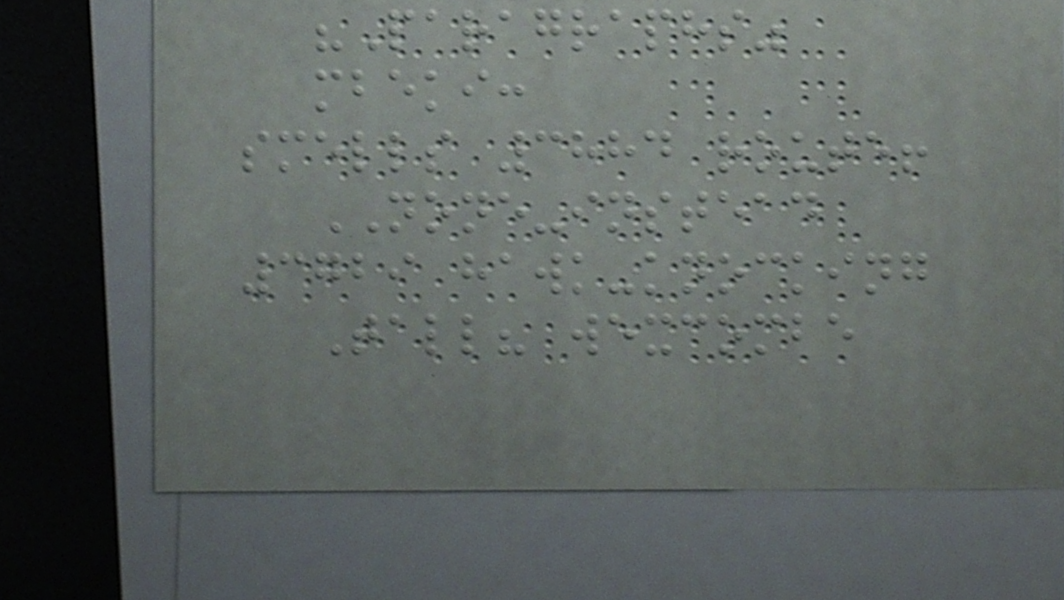"Paragraphs"
mbeki:
smells 3884 route!
NONE-instead
3729 hawk-knocking
Tall? wexcombe
